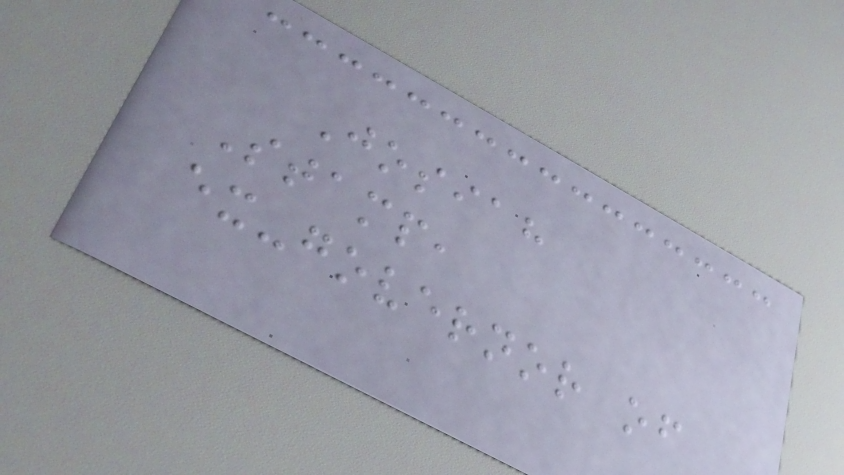Josiah
Stamp,
ex-governor of
